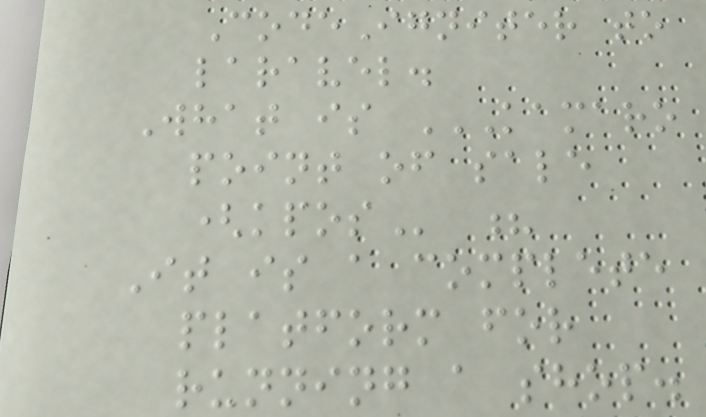CodeIgniter to
laravel.
What is KAMARO
POINT OF SALE
(KPOS ?
It is a complete
platform for
running a shop.
